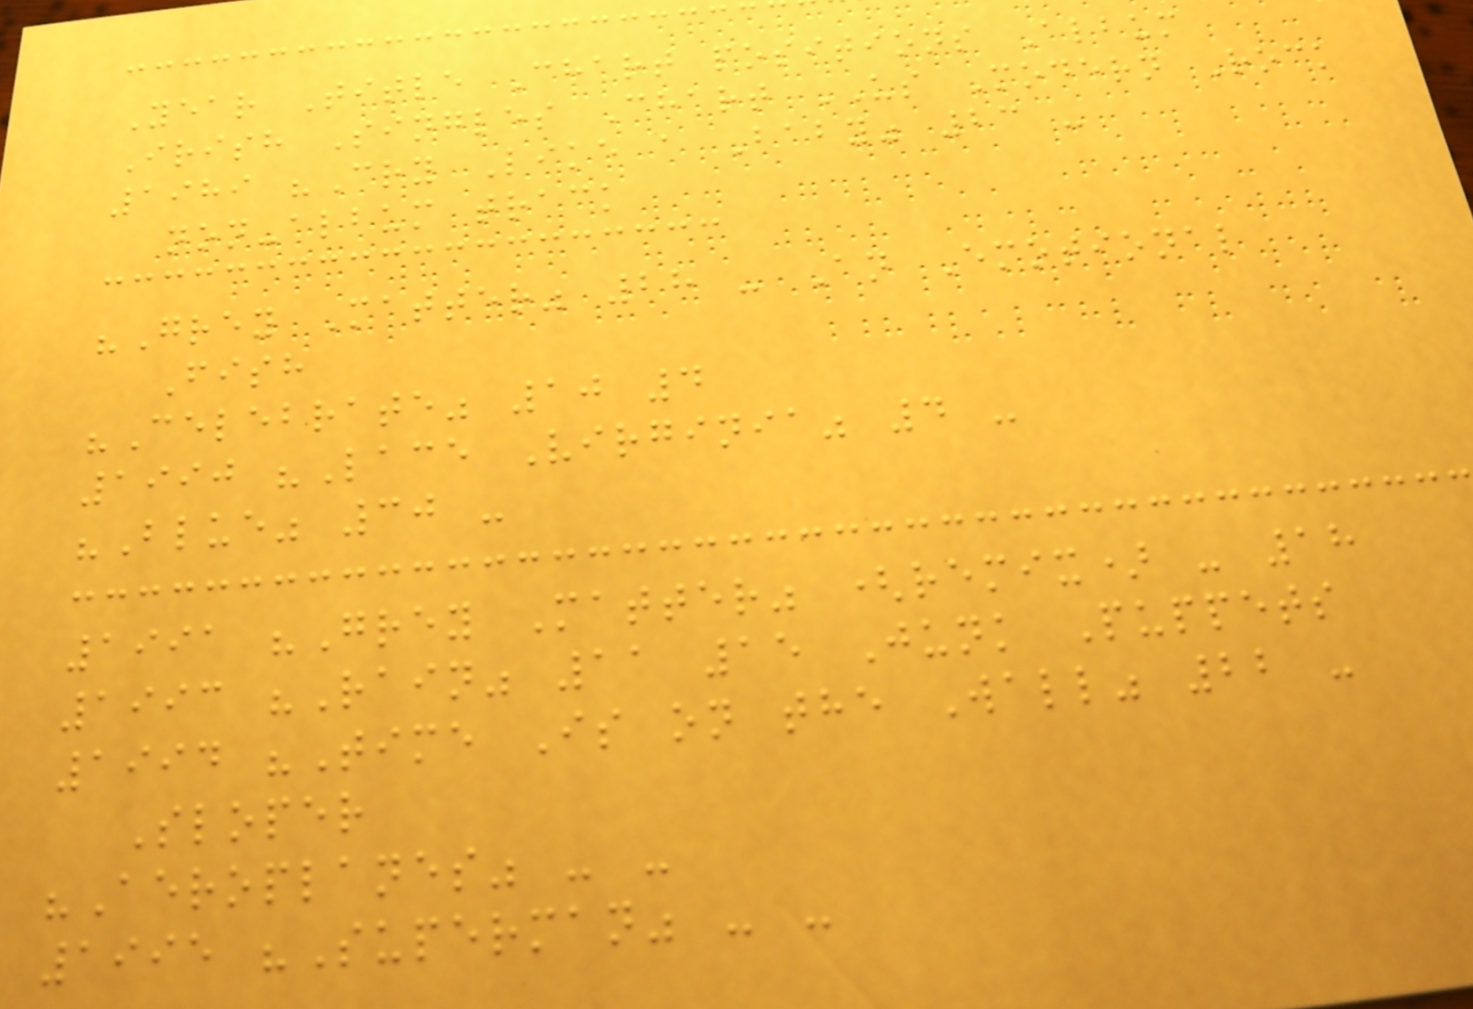Year Title Chart positions Album
Irish Singles Chart US Modern Rock
1989 "Cry Like a Baby" 23 -
non-album track
"Grey Matter" 28 - An Emotional
Fish
"Celebrate" 10 4
1990 "Lace Virginia" 4 -
"Blue" 30 -
1991 "Grey Matter" (remix) - 18
1993 "Rain" 11 15 Junk Puppets
1994 "Time Is on the Wall" 22 -
Sloper
"Aeroplanes" - -
1995 "Superman" - -
